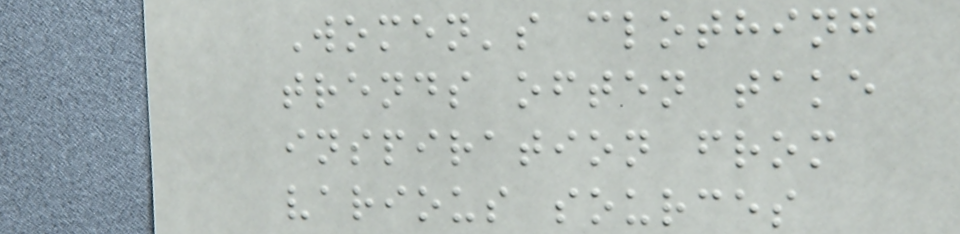Women's clothing
trends often take
inspiration from
various sources
